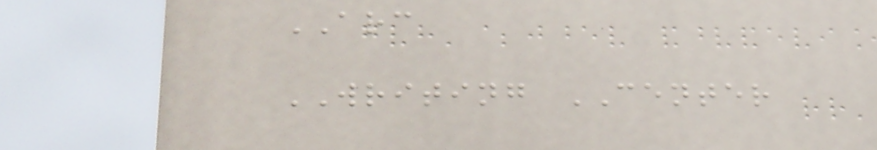ARC
WRITING CENTER
